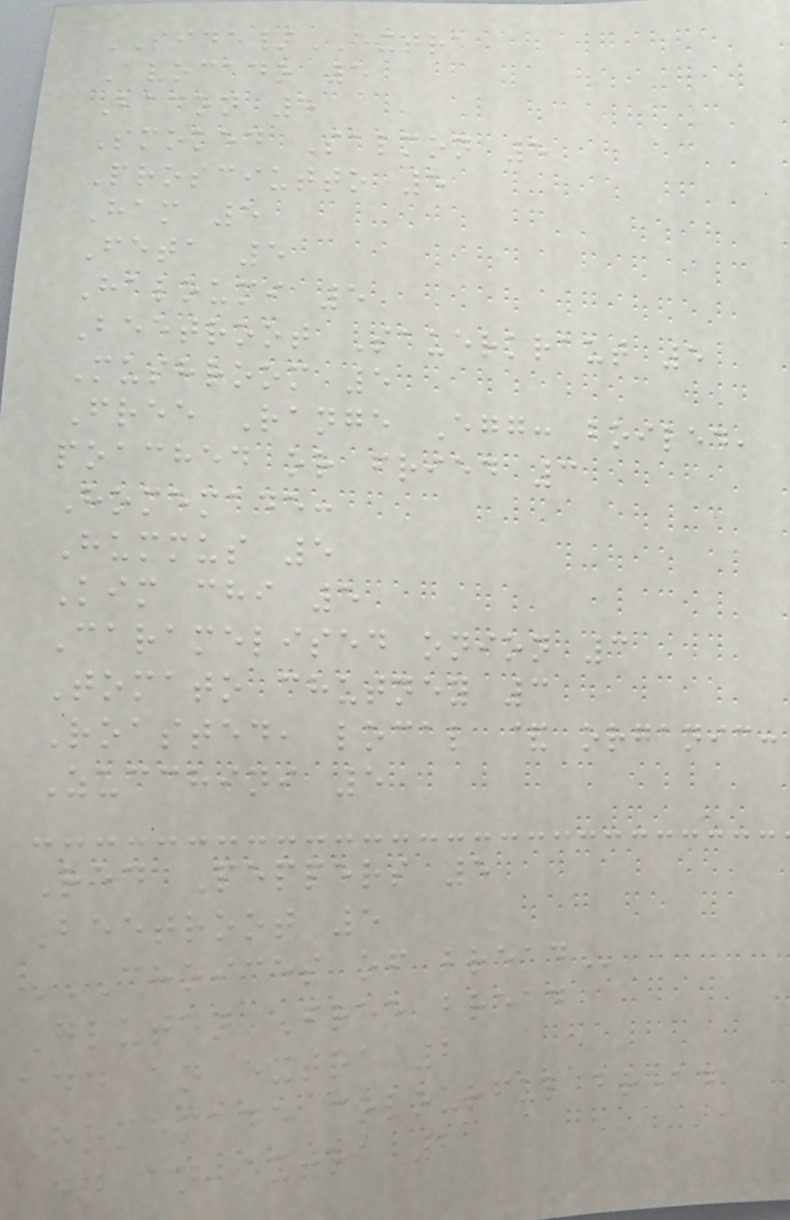SIDE/EXTRA
Avocado 5
Bacon 5
Smoked Salmon 5
Prosciutto 5
Ham 5
Feta 5
Haloumi 5
Beetroot Sauerkraut 5
Mushroom 5
Free Range Egg: boiled,
poached or fried 3
Homemade:
Hummus 5
Kim chi 5
Caramelised onion 3
Tomato chutney 3
Roasted, local & organic:
Zucchini 5
Red Peppers 5
Beetroot 5
CHOICES OF BREAD
Gluten Free bread
add an extra 2
Homemade colourful bread
add an extra 2
